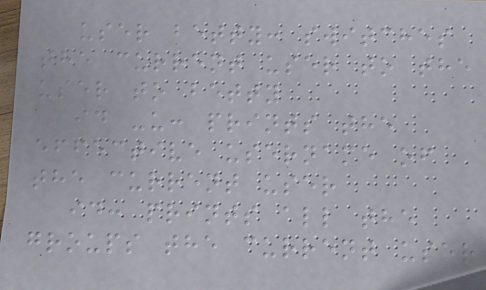user betty: switches
the current user to the
user to betty
id -u: prints the
effective username of
the current user
id: prints all the
groups the current user
